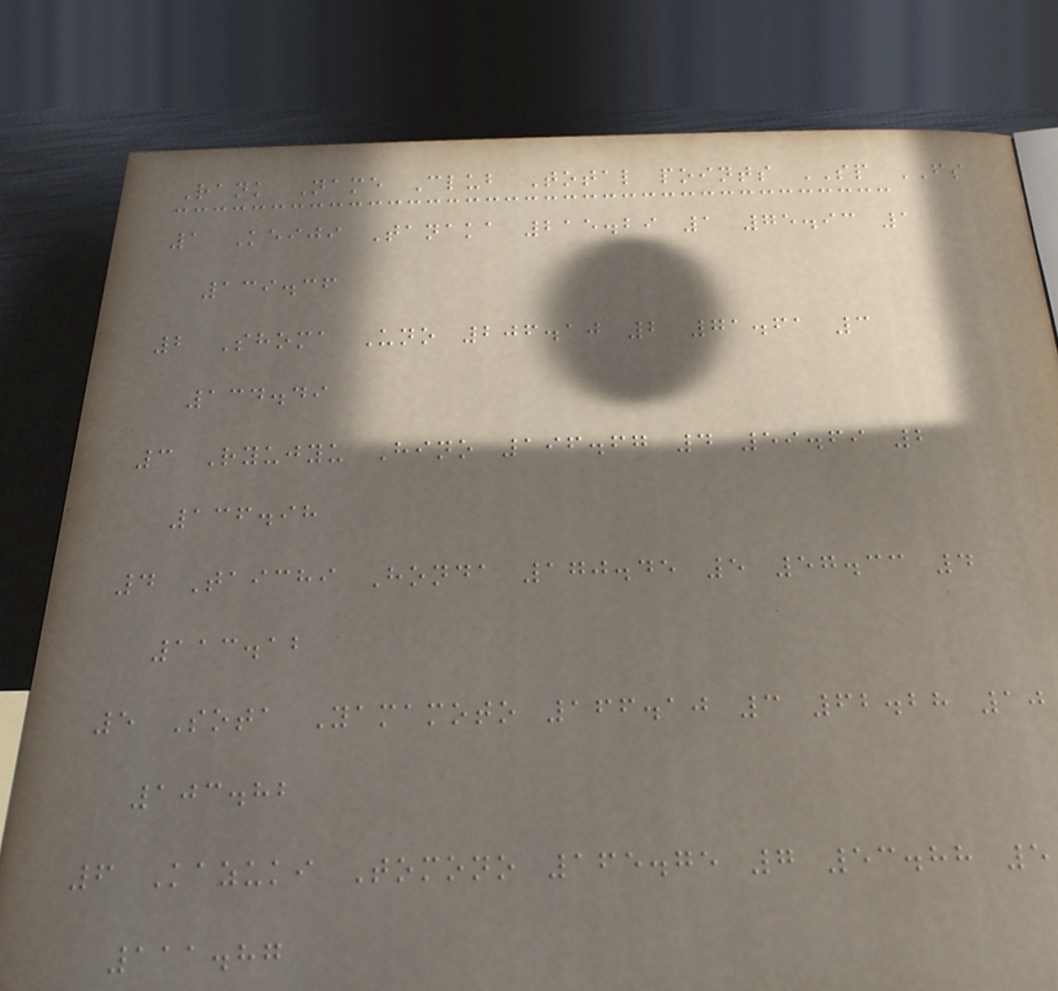Rank Name Club Total points SP FS
1 Keiji Tanaka 215.29 1 75.93 1
139.36
2 Shoma Uno 206.10 2 71.61 3
134.49
3 Ryujyu Hino 196.67 4 59.69 2
136.98
4 Taichi Honda 170.45 5 57.33 4
113.12
5 Sota Yamamoto 166.10 3 62.28 10
103.82
6 Kazuki Tomono 165.75 7 53.88 5
111.87
